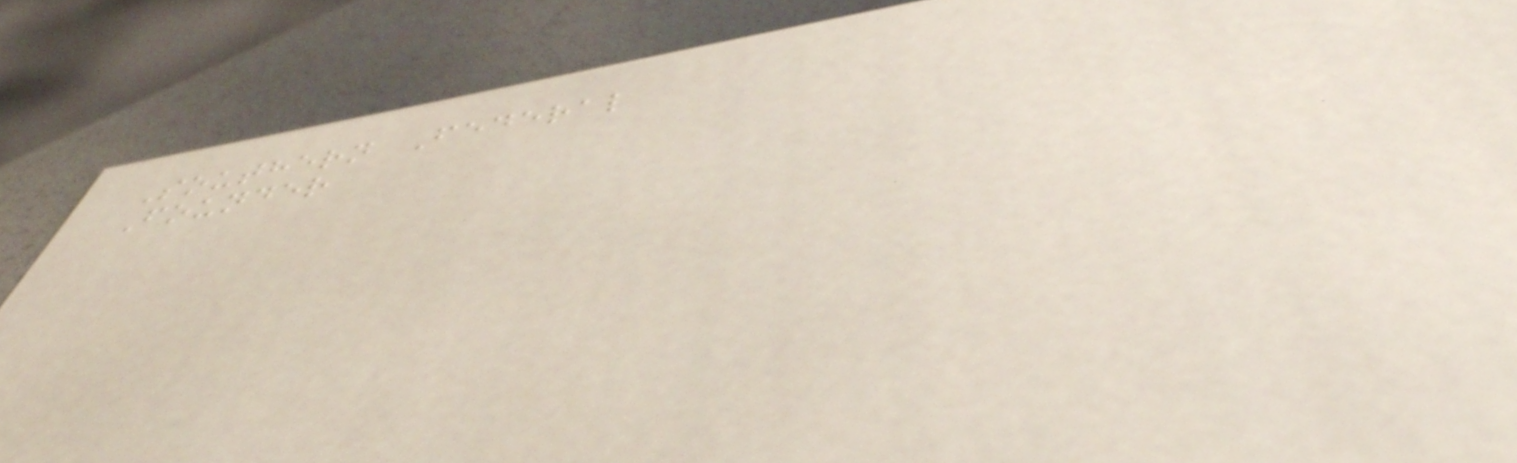Southern Federal
Founder
